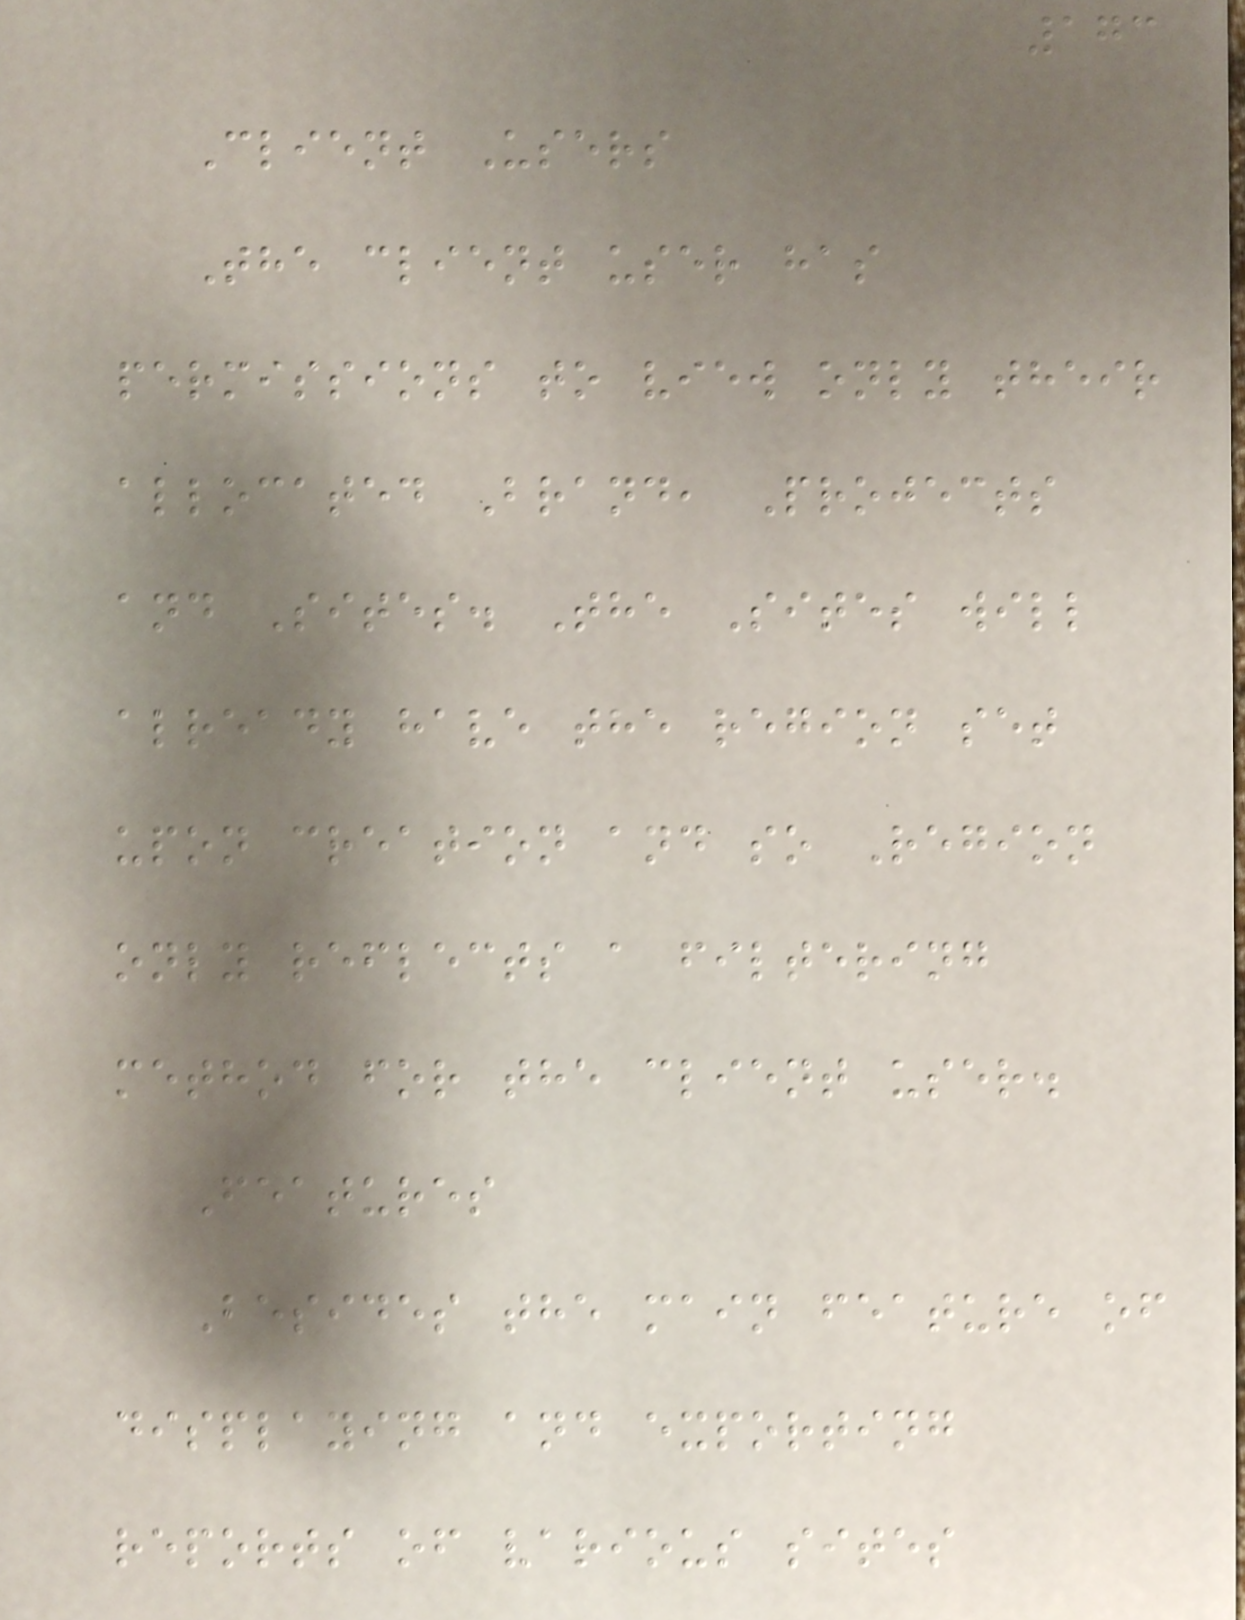173
Client Users
The client user has
permissions to view only their
allocated Brand, Projects
and Sites. The Sites will
already have the region set
upon creation and so Region
only reflects a filtering
method for the client user.
Features
Besides the main feature of
displaying and exporting
reports of various sites
